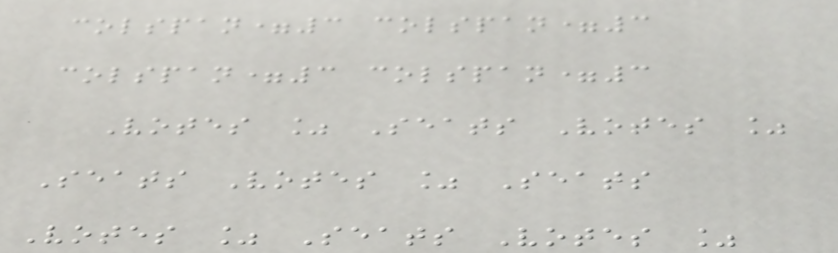colspan=3 colspan=3
colspan=3 colspan=3
Votes % Seats Votes %
Seats Votes % Seats
Votes % Seats Votes %
